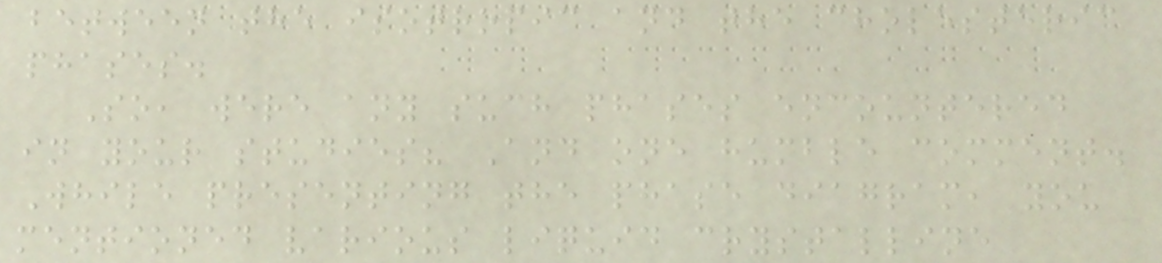between the isotropic and the cholesteric
phases.
So, were any such phases encountered
in your studies? And one humble comment.
While presenting the phase diagram, you
mentioned various liquid crystalline
